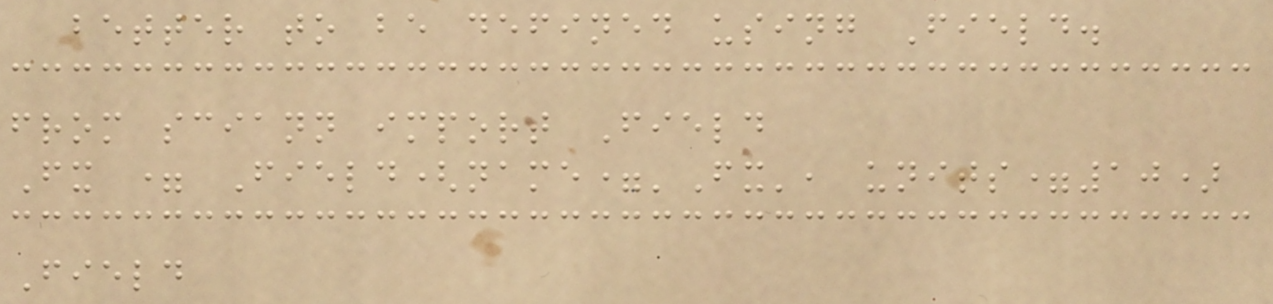better to be defined using Field.
from sciann import Field
Fx = Field(name='Fx', units=10)
Field
